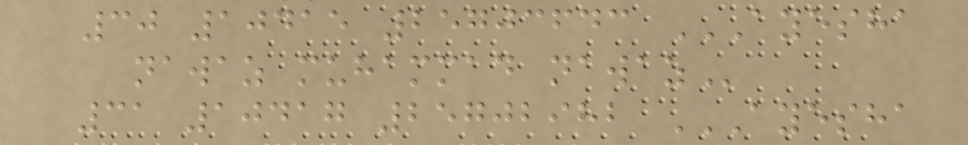30 10415 25703643 AYESHA
NAWAZ MUHAMMAD NAWAZ
31 10417 25702982 AYESHA
